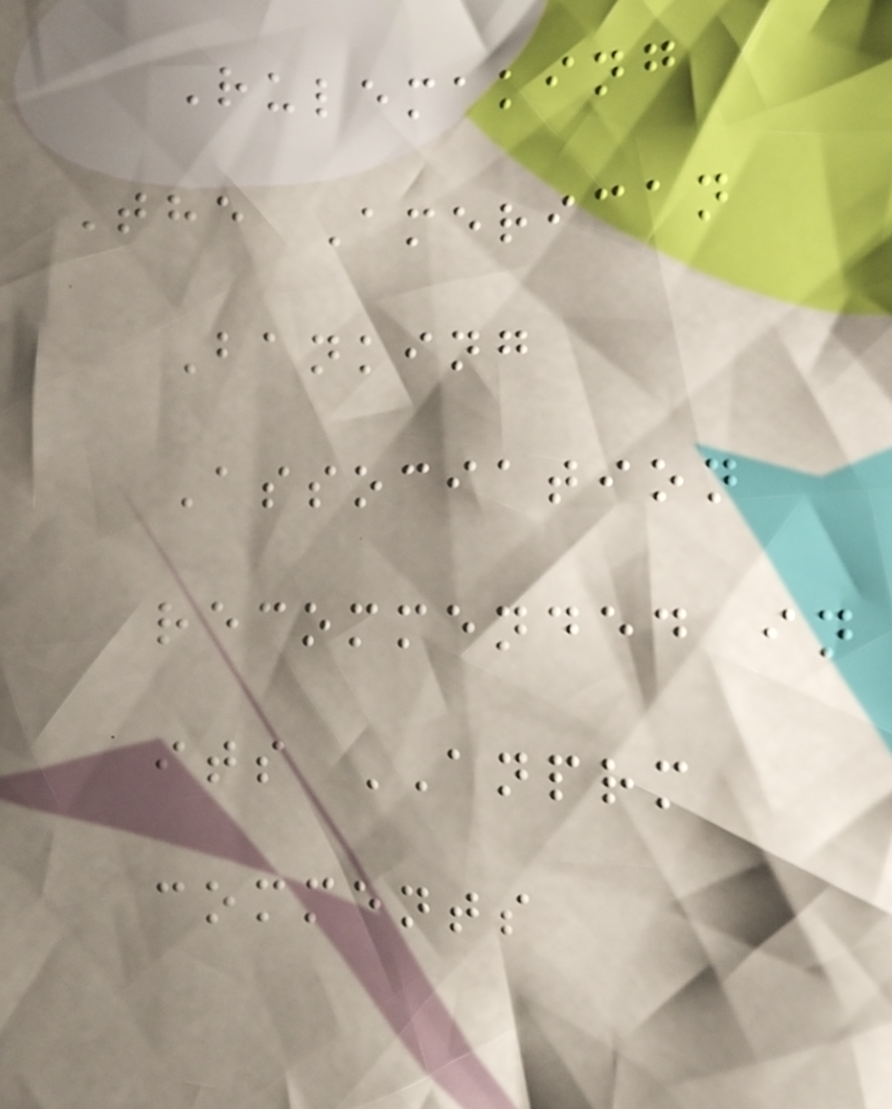Rulemaking
The American
Banking
Association
recommended in
its ANPRM
comments
